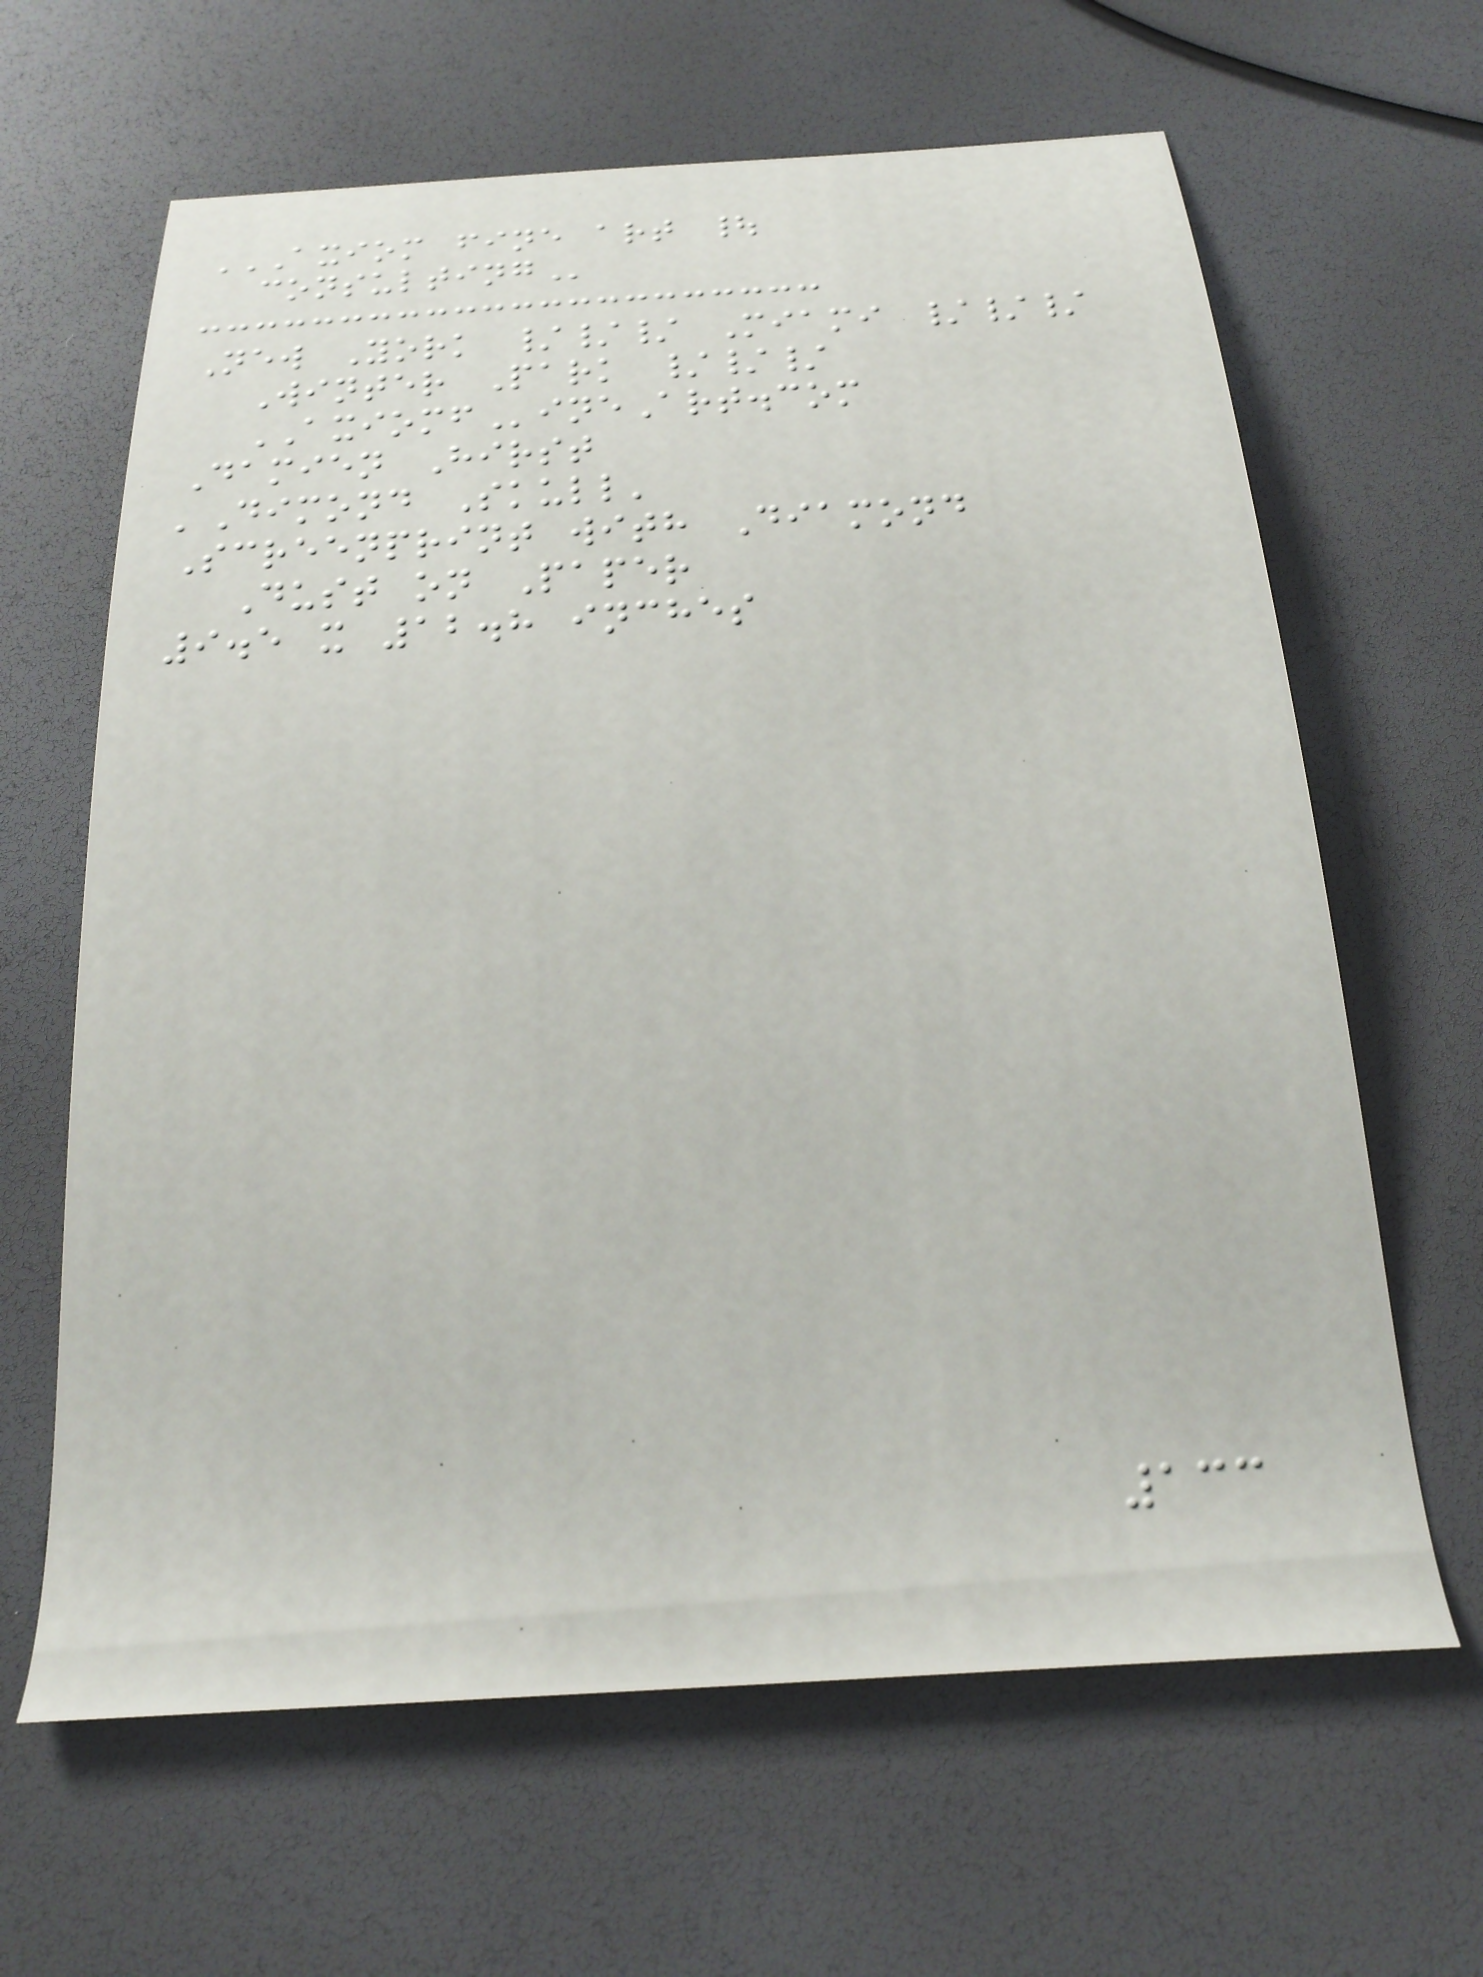AXIOM FINE ART |
CONSULTING
New York /// Miami ///
Winter Park ///
AXIOMFineArt.com
Damien Hirst
'Dimond Skull'
Screenprint with Diamond
Dust on Paper
9.5 x 12.8 inches
133
